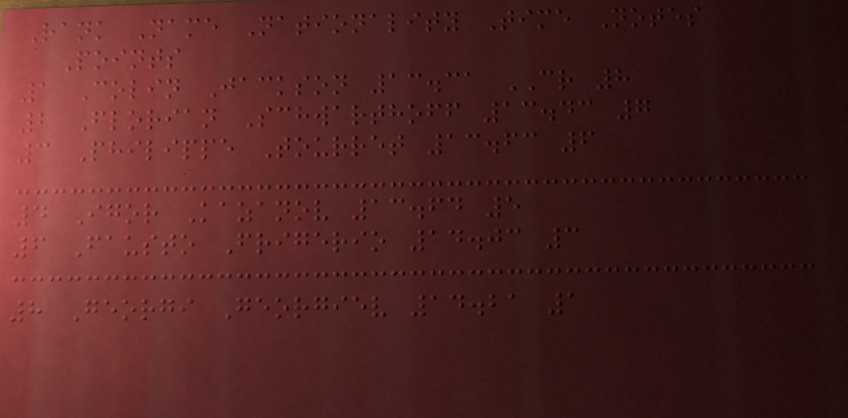Rank Name Nationality Time Notes
Points
1 Colin Jackson 13.31 CR 8
2 Florian Schwarthoff 13.43 7
3 Philippe Tourret 13.63 6
4 Igor Kazanov 13.64 5
6 Fausto Frigerio 14.03 3
8 Georgi Georgiev 14.21 1
